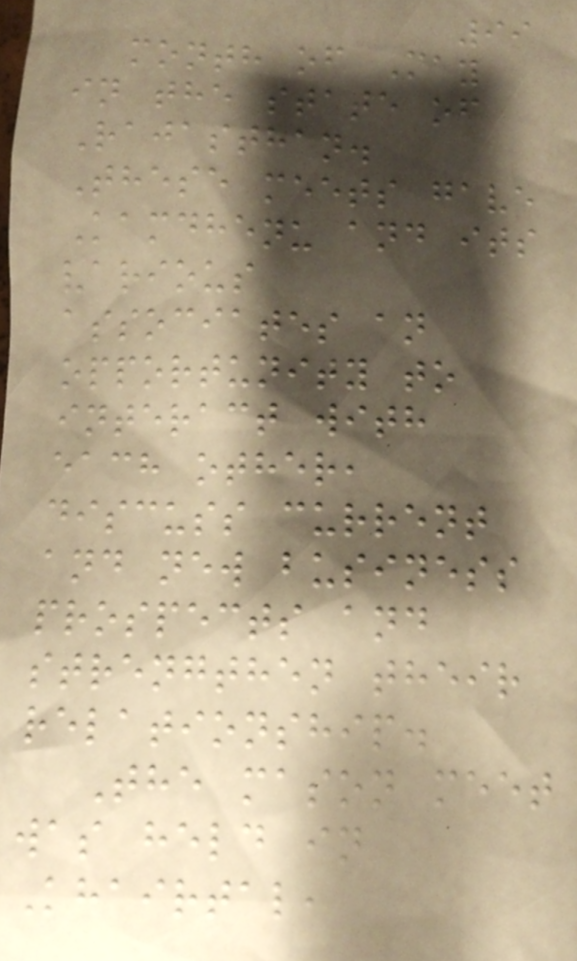99
month of May
in the state of
Rajasthan.
These meets gave
Kamdhenu and its
various
associates an
opportunity to
interact with
each other,
discuss current
and new business
prospects and
strengthen their
relationship.
The mason meet
was held in
Khairtal,
